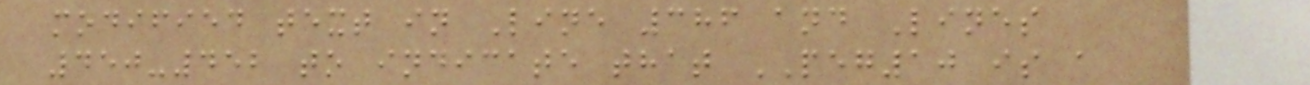modified text in Line 386 and Lines
450-452 to indicate that PEG10 is a
